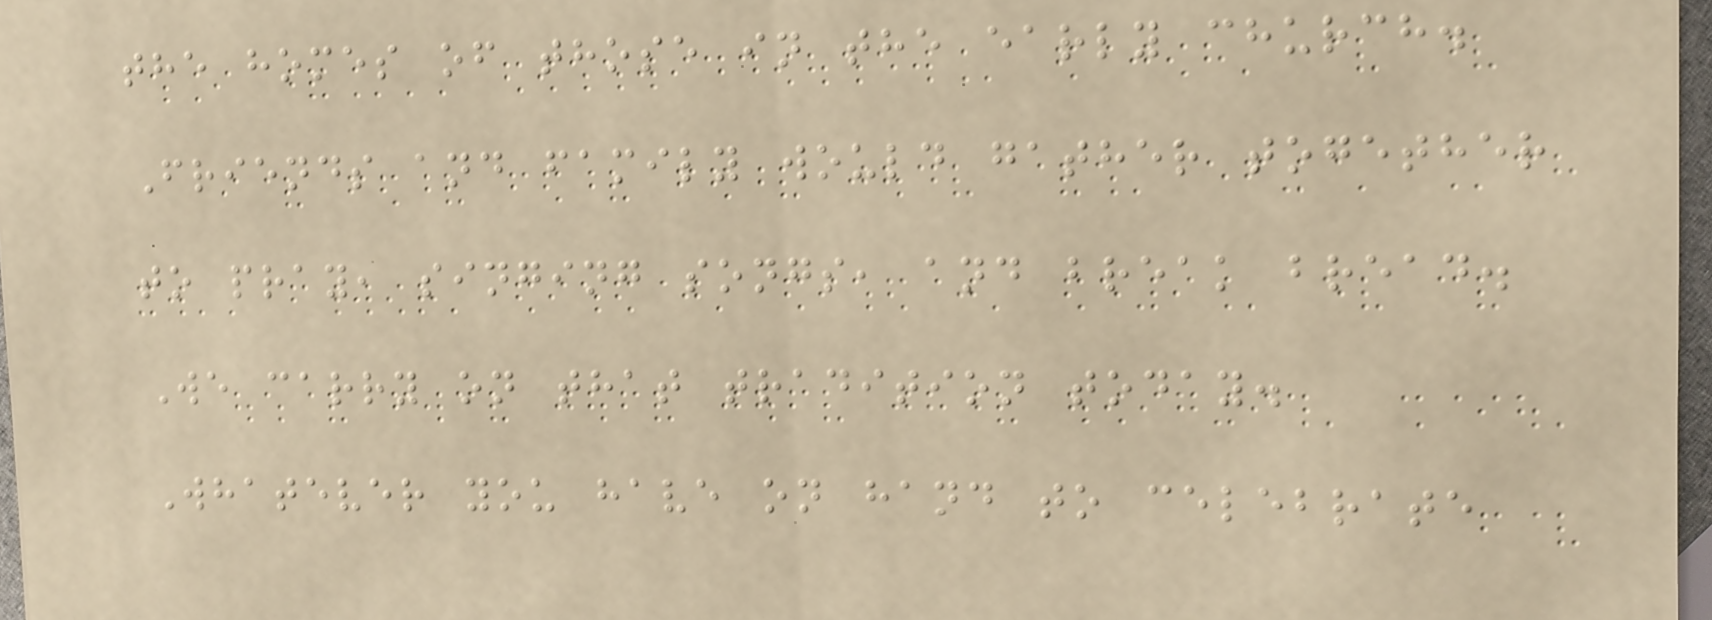the homes of those in the early church.
Friends and family would gather together
to pray, singing songs, and break bread.
We carry on that tradition today.
Whatever you have on hand to celebrate
